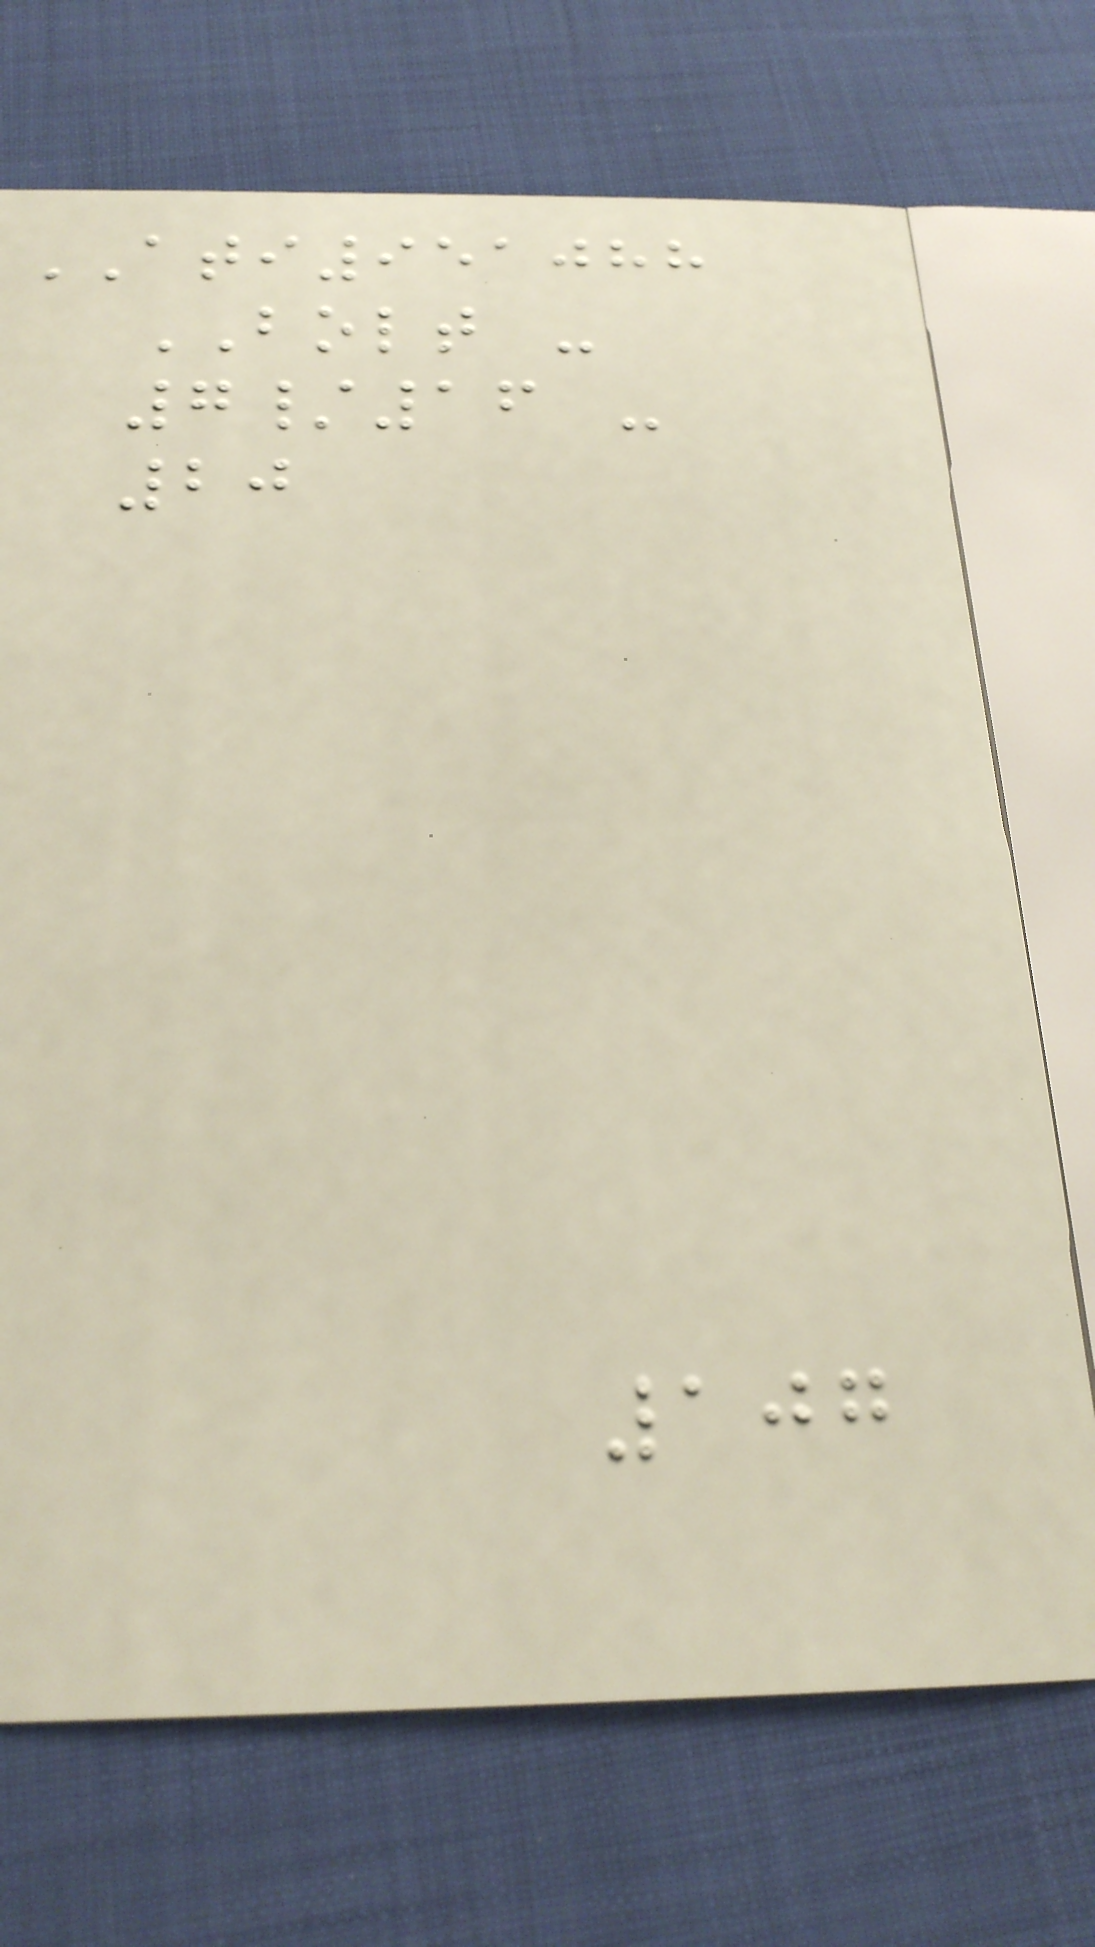ATI951088
BOLT -
7/16 -
20
107
